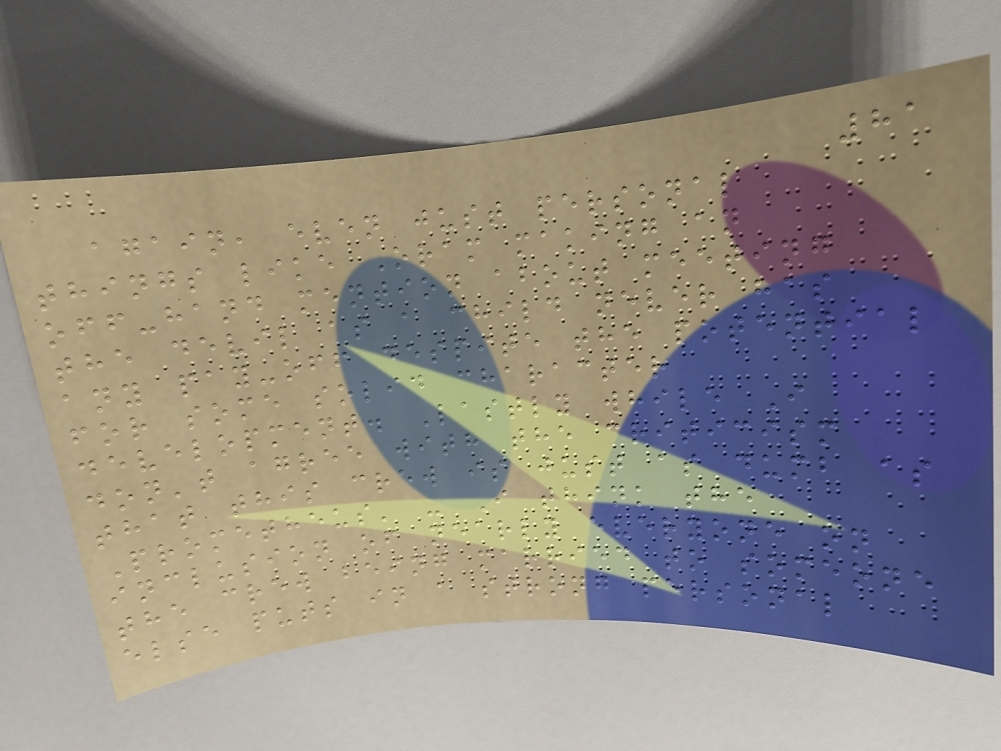81
again, even just personal
things like Oram making an
off-hand mention about meeting
the devil as a child never has
any pay-off despite the potential
for some solid character
development. Lastly while I
don't agree with the criticism
that this crew is just as dumb as
Prometheus' - I think the
inclusion of nearly everyone on
the crew being married to someone
else puts in a strong personal
